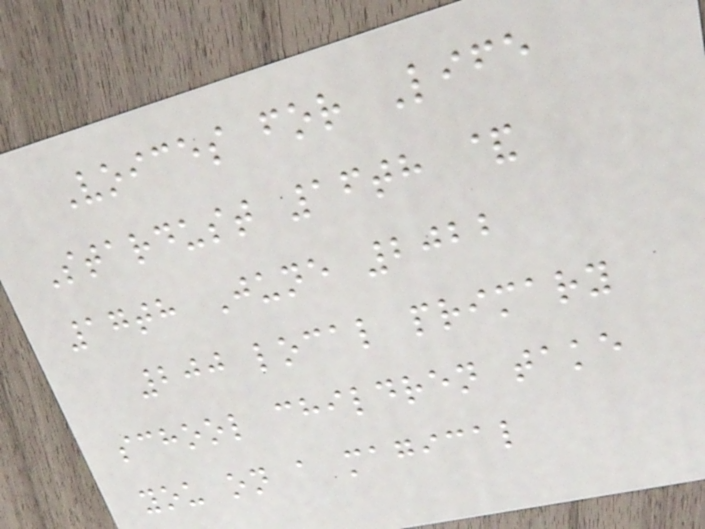Voices for Life
Stardust 16th &
17th June 2022
200 local primary
school children take
you on a magical
